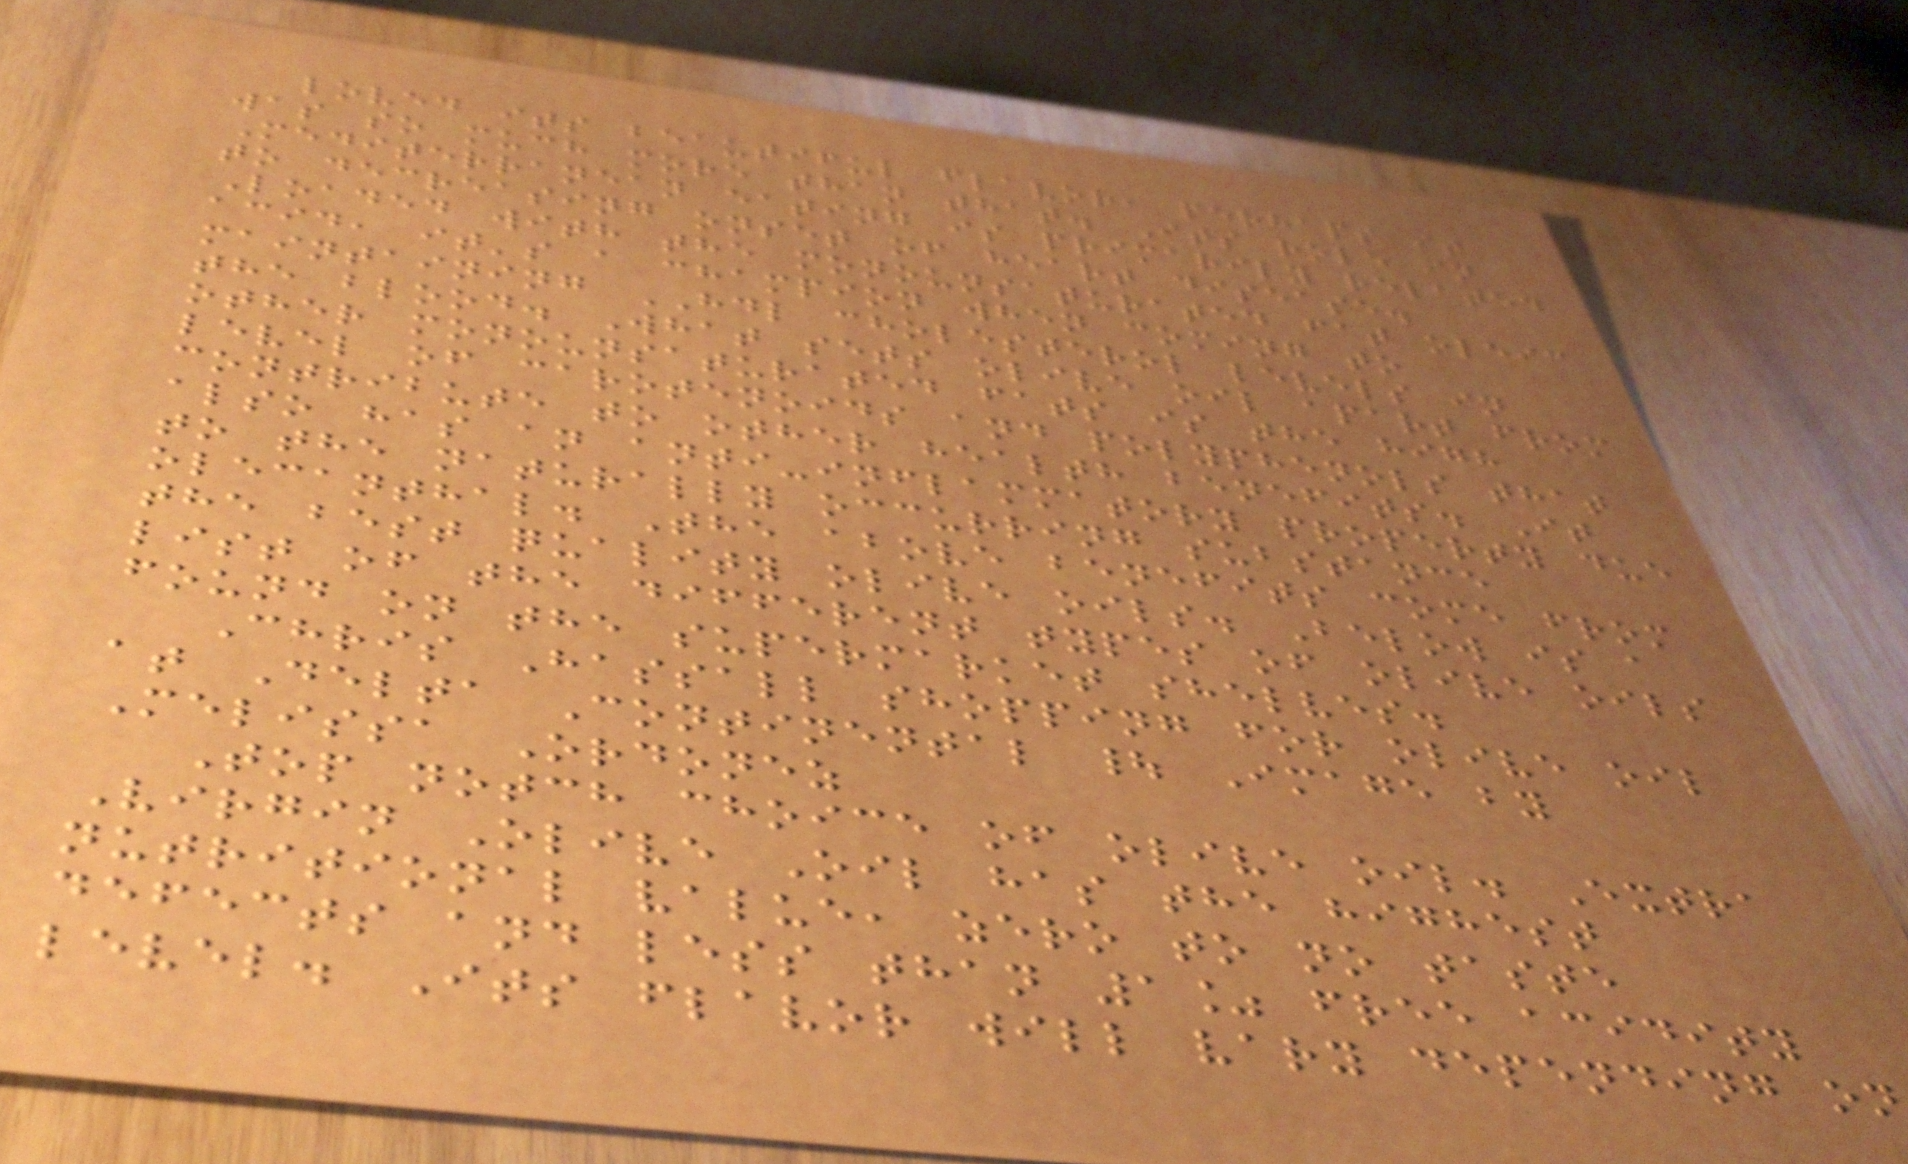loved its beautiful flavor, perhaps it
was so much more than that. Its role in
Mediterranean eating is primarily related
to decreasing onset of heart disease.
Loaded with the monounsaturated fat oleic
acid, it's a champion when coming to
maintaining HDL cholesterol levels in
the blood. What sets olive oil apart from
other monounsaturated fats is the high
level of carotenoids and polyphenols that
contribute to other health benefits. It
also has an anti-inflammatory property due
to the naturally occurring substance
olecanthal. The above benefits come from
the best quality olive oils. Below is a
list of the different types of olive oils
found on the supermarket shelves.
Chris Hassall shopping for olive oil
at Delta Continental | Image by
Melissa Ordonez
Top notch choice of olive oil. Extra
Virgin Olive Oil has the highest
nutritional value, zero to no taste
defects and less than 1% free acidity
level. Its flavor will vary depending on
